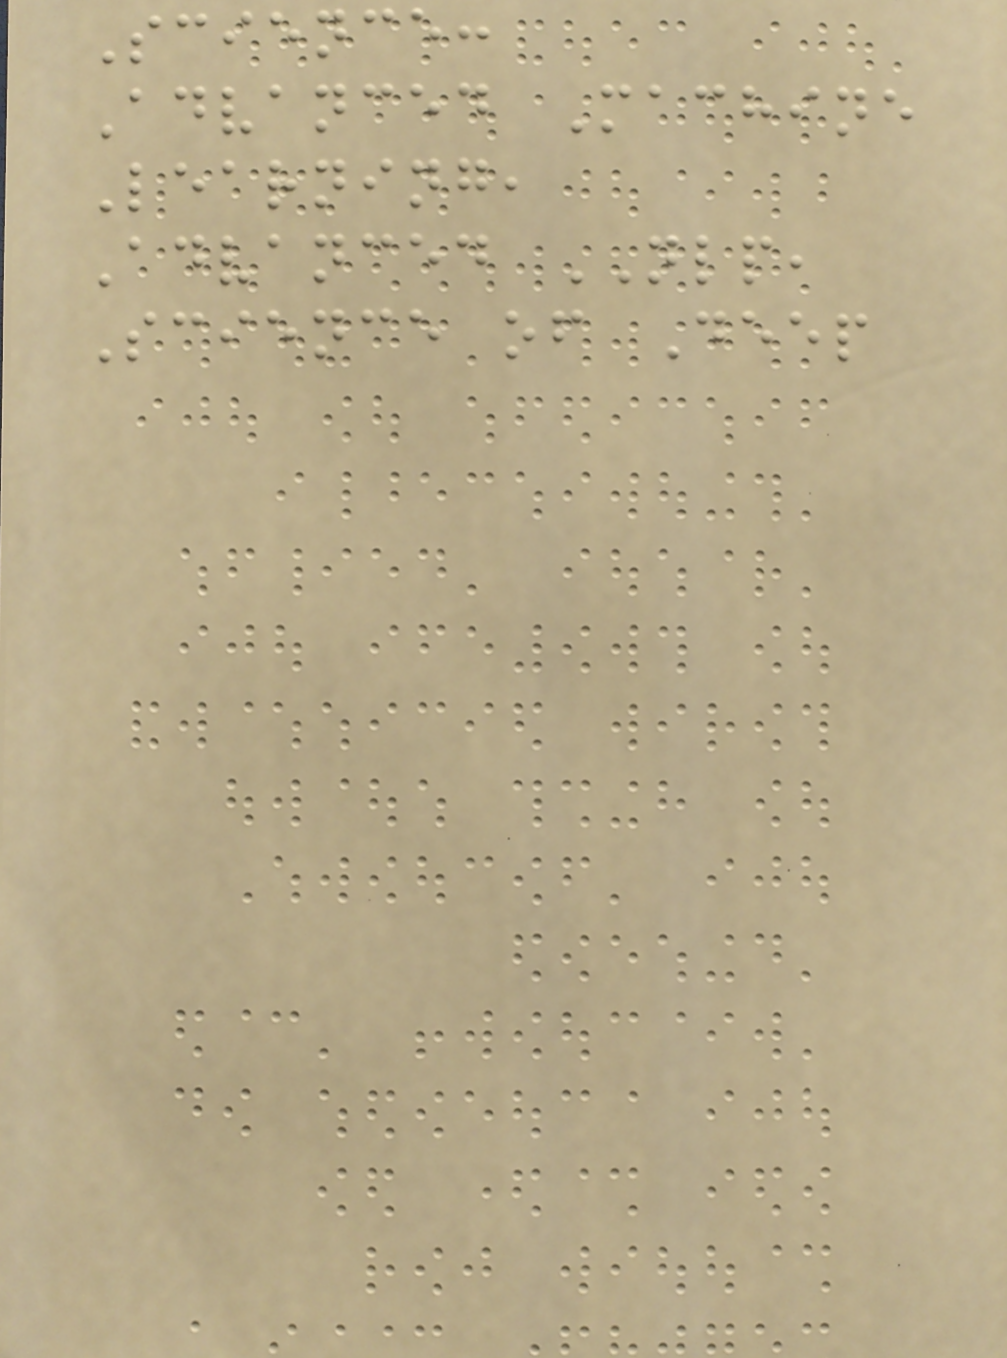Science:
Advanced Machine
Learning,
Advanced NLP,
Science of Deep
